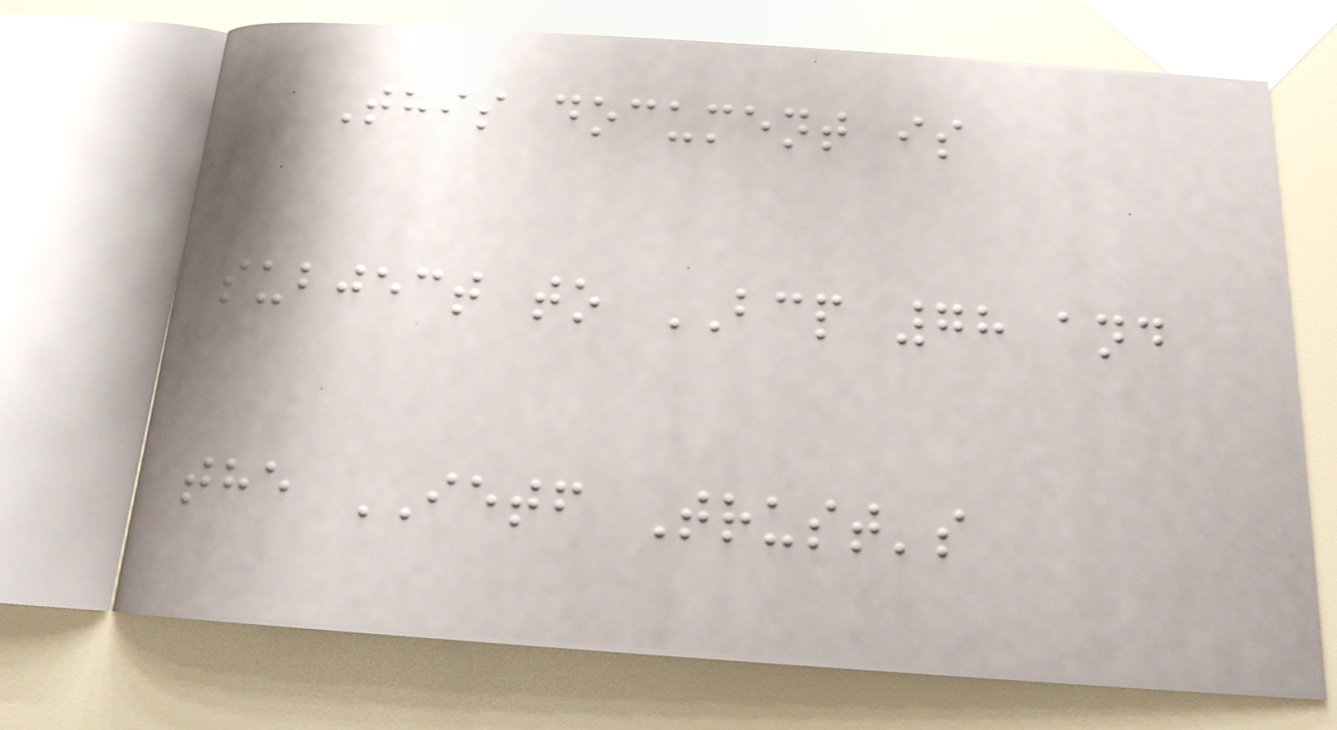This document is
subject to BCP 78 and
the IETF Trust's
